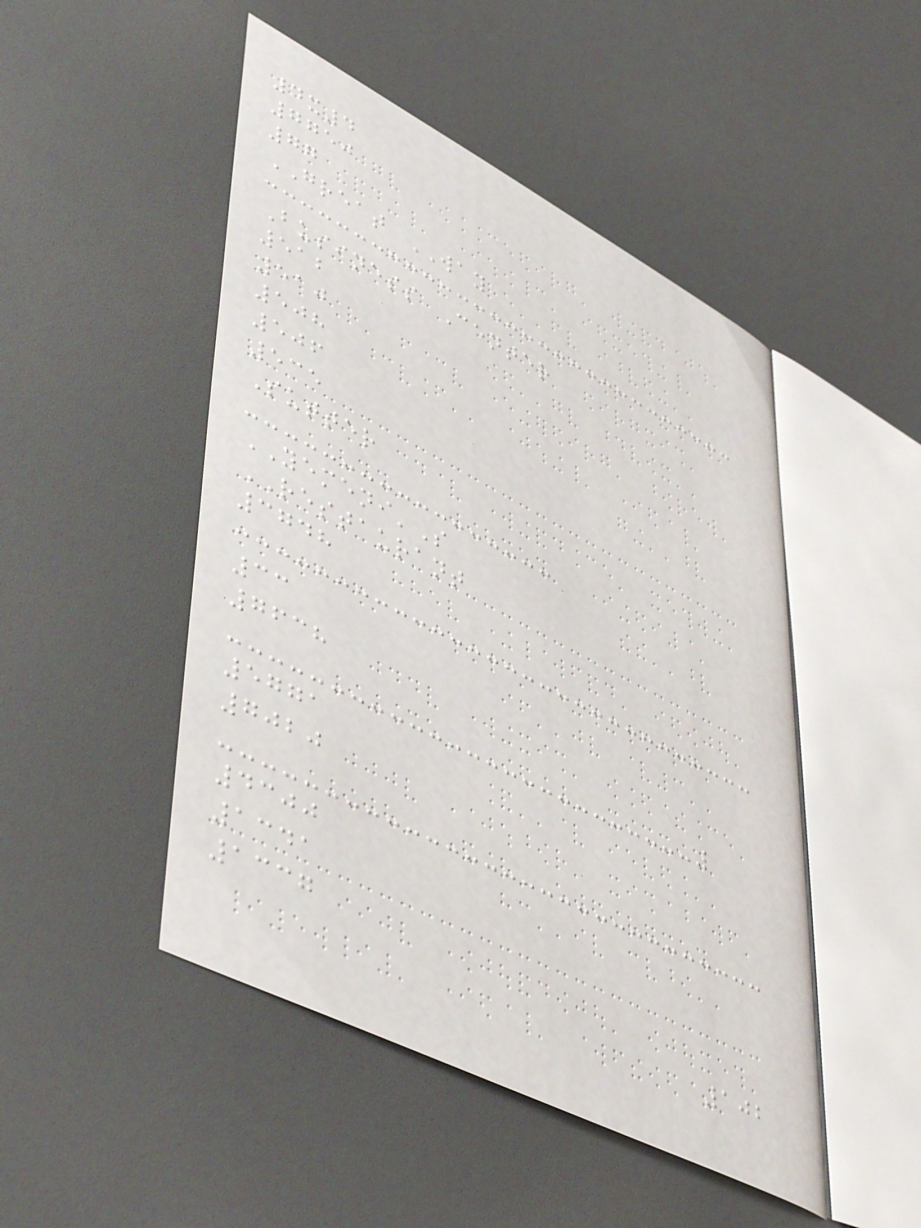4x4
7750
77
GREAT WAY
Business Center
512
510
508
506
535
Sutter
YEMENI'S
RESTAURANT
3748
33
7638
5771
7020
4300
1341
1337
102
